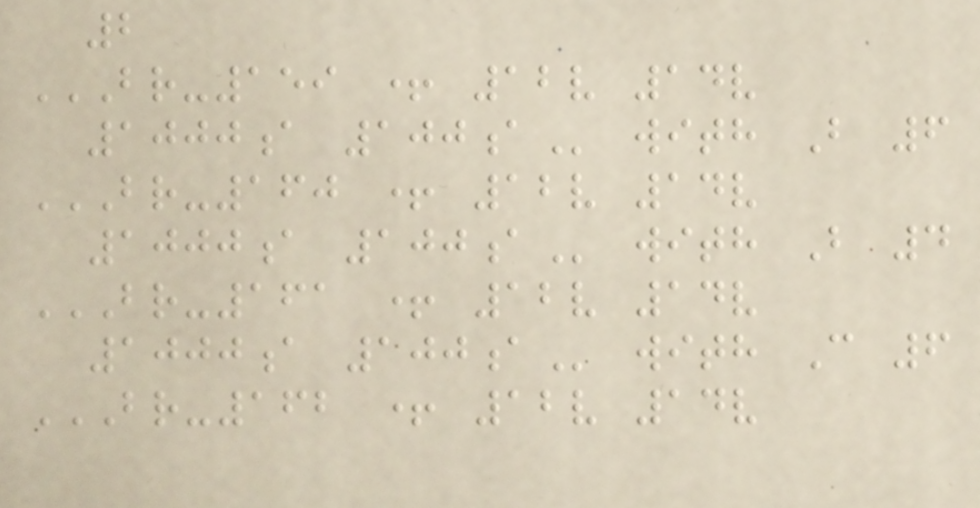2
BR-159 + 12V 14V
1000A 100A with B 6
BR-160 + 12V 14V
1000A 100A with B 4
BR-161 + 12V 14V
1000A 100A with C 6
BR-162 + 12V 14V
